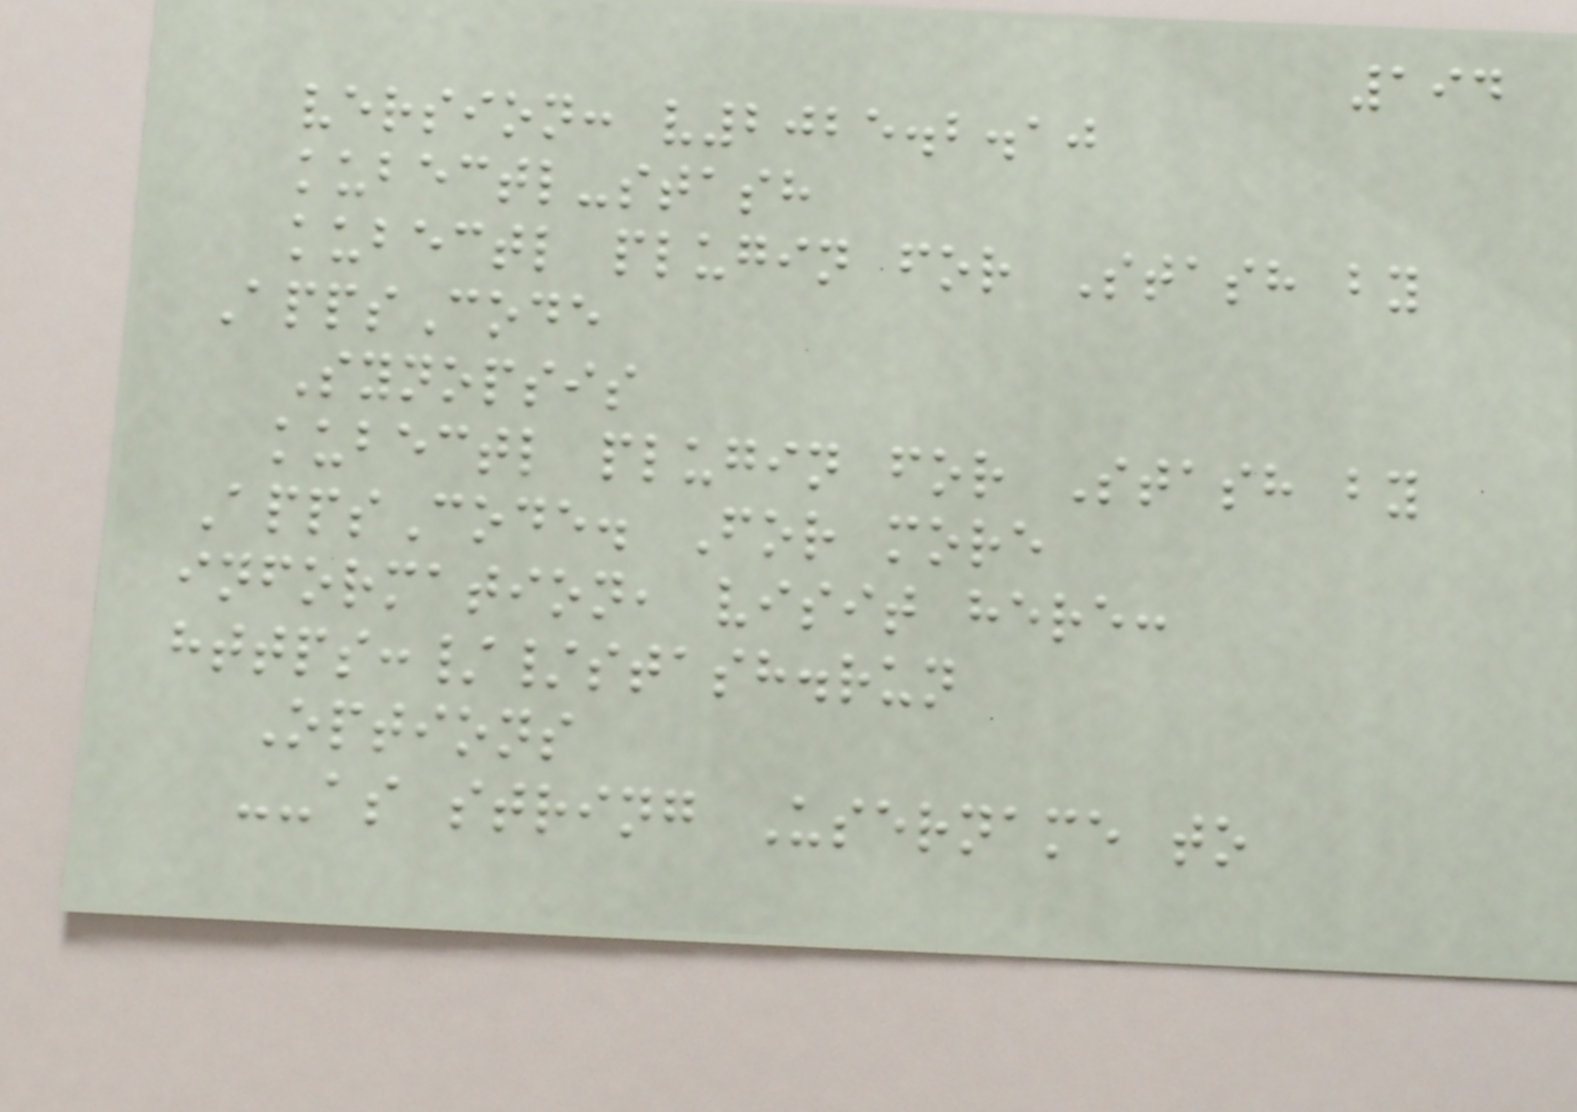194
version: v2025.2.10
kubectl-stash
kubectl plugin for Stash by
AppsCode
Synopsis
kubectl plugin for Stash by
AppsCode. For more
information, visit here:
https://stash.run
Options
--as string Username to
